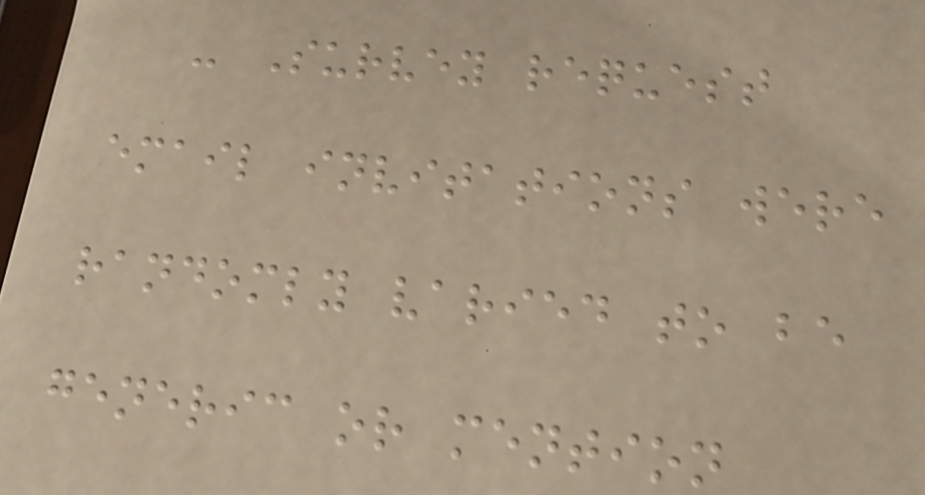- Survey request
email invitations were
randomly varied to be
generic or mention
